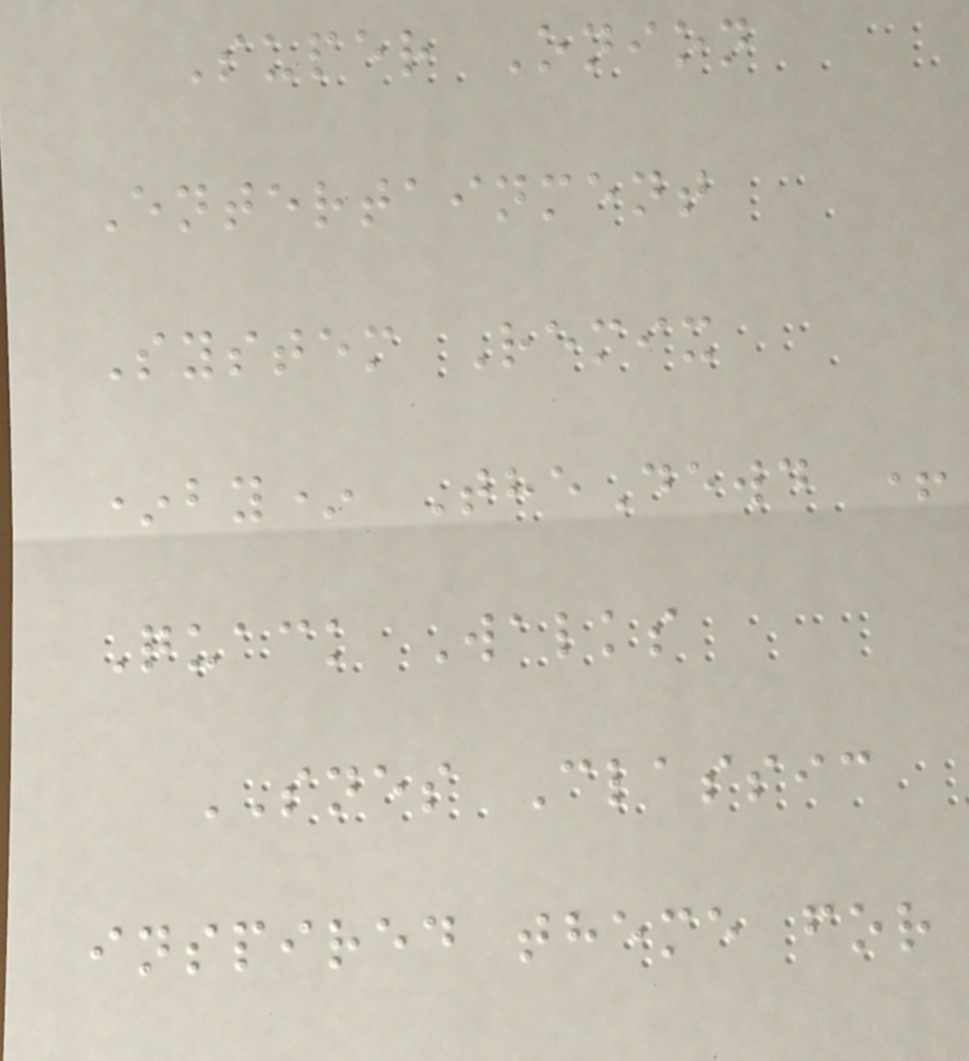Super Onion
Entertainment
System Remix
*by* TheDewd +
Quack Walks
SNES Classic
inspired theme for
